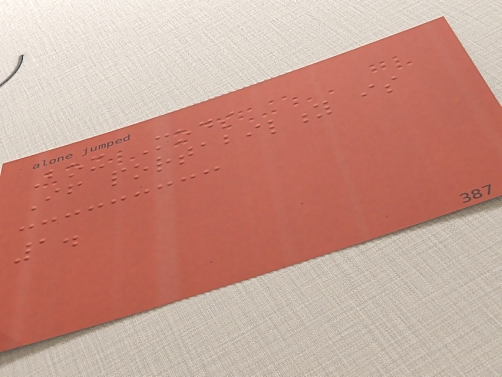Box Mods
If portability is
1.
